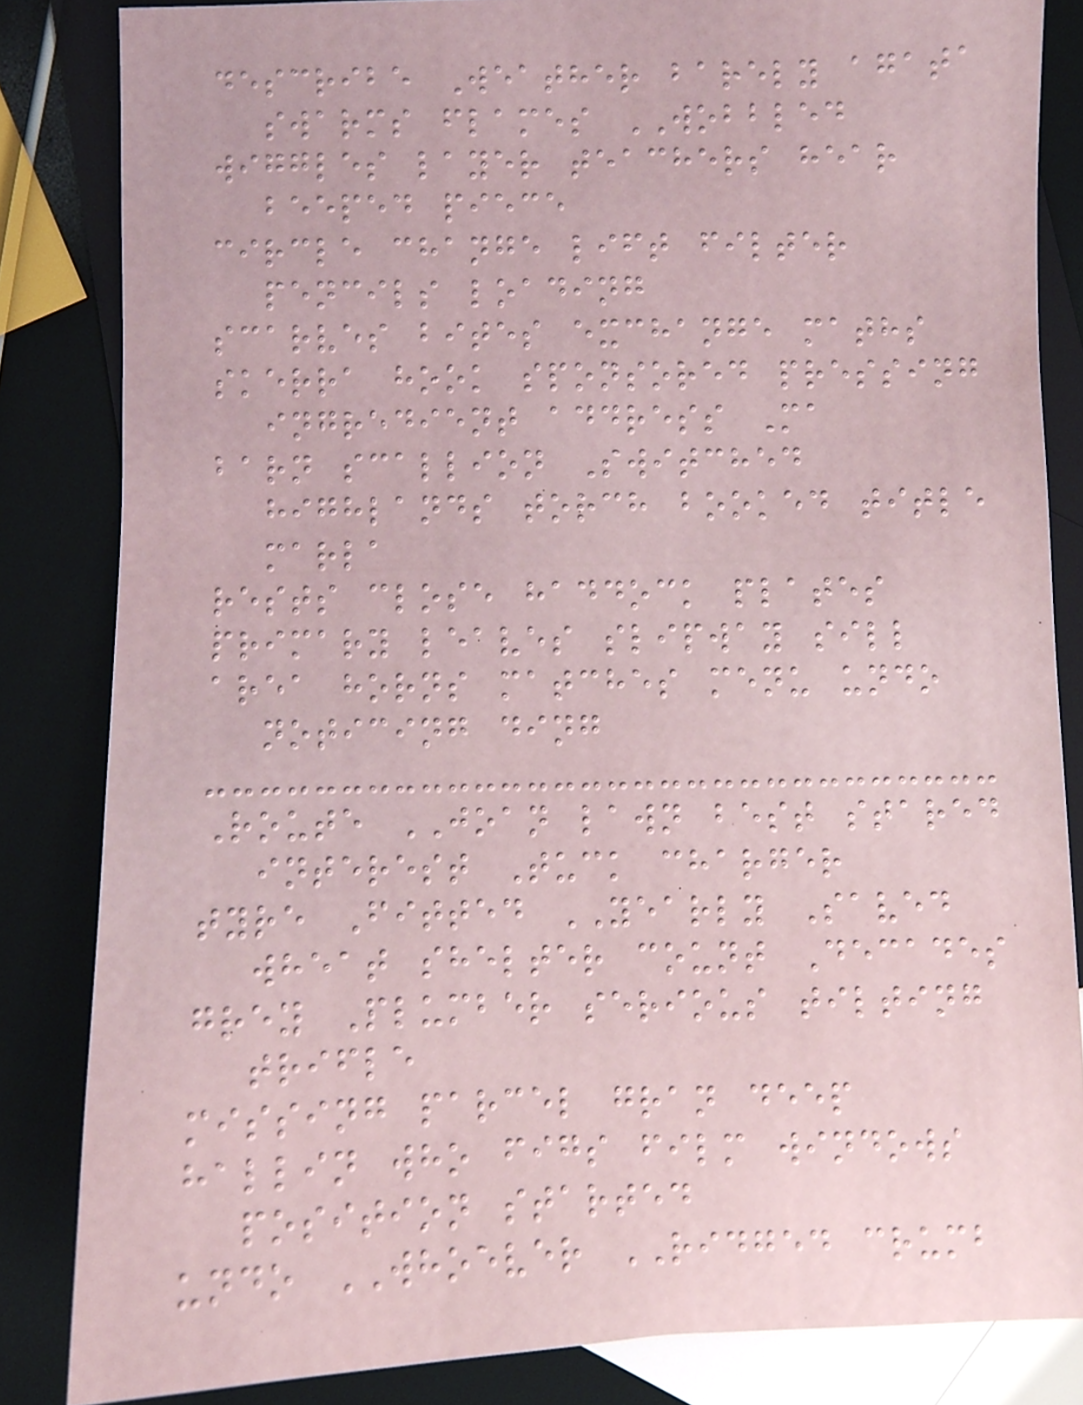describe Weather barely agata
swarms flames WOBBLED
wiggles layer teachers hear
beeped piece
circle change lift filter
pencils loading
scarves bites exchange maths
skerra hook sponsored pressing
ingredient address Ma
barn scallion Switched
highlands torch booked title
marla
rests close haddock plates
primary leaves slipway sill
area horns matches menu undo
noticing ding
Route JOAN lawn best stared
interest Tuck charger
tyre Fitted YEARLY Saved
wheat shelter count Decades
grey Plumber serious tilting
trifle
missing parcel gran deep
hallin who figs film windows
position started
undo WHOEVER RIDGED crumb
